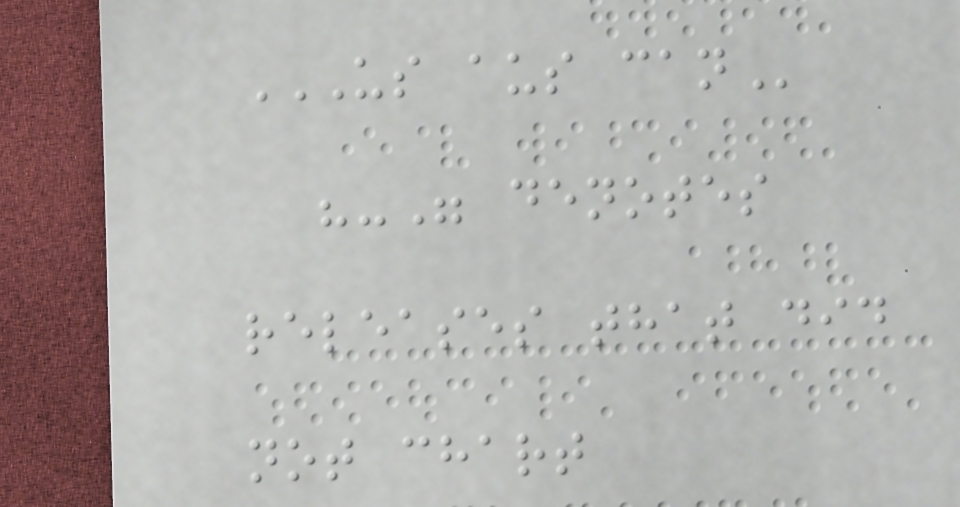US AUS CAN
"-" denotes
releases that did
not chart
